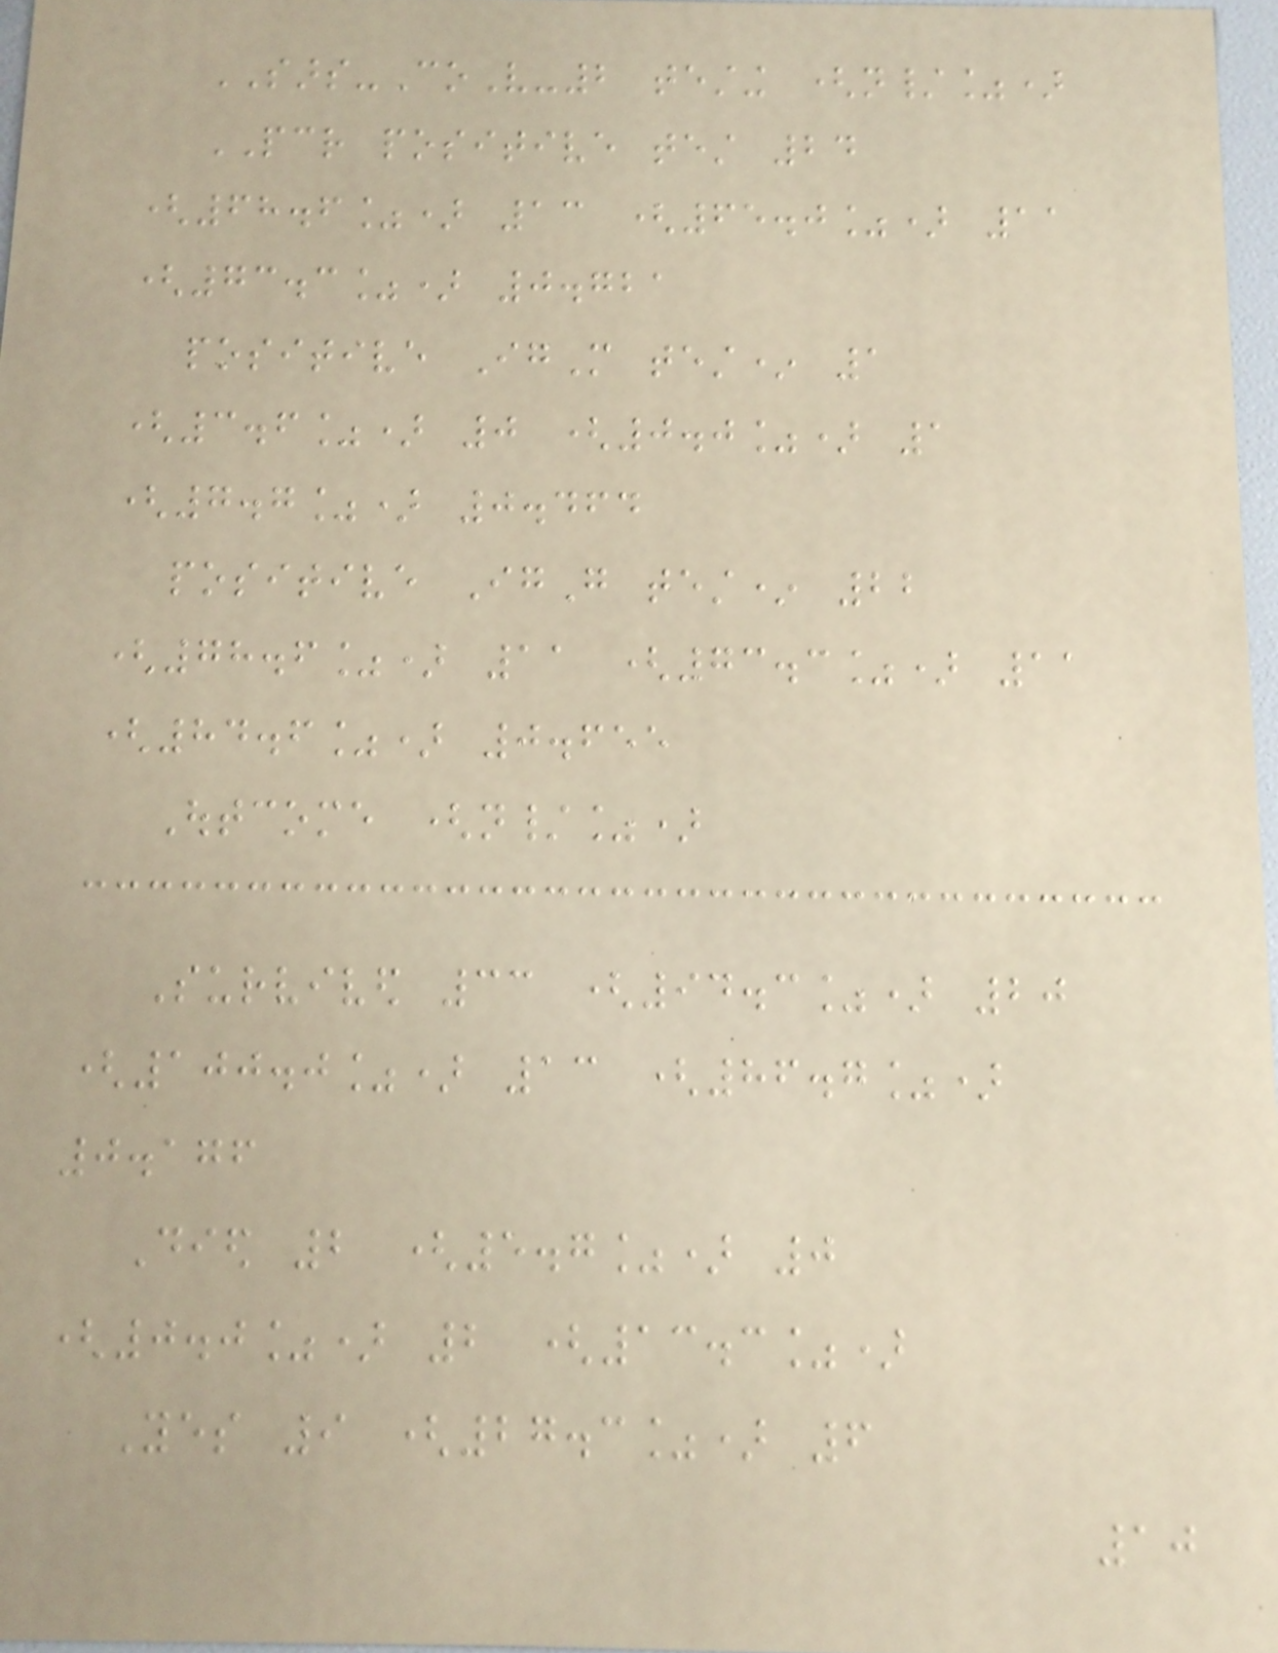SARS-CoV-2 testing (n/%)
PCR positive test 24
(68.6%) 13 (65.0%) 11
(73.3%) 0.721
positive IgM test* 1
(3.6%) 0 (0.0%) 1
(7.7%) 0.464
positive IgG test* 22
(78.6%) 11 (73.3%) 11
(84.6%) 0.655
Outcome (n/%)
Survived 33 (94.3%) 20
(100.0%) 13 (86.7%)
0.176
Died 2 (5.7%) 0
(0.0%) 2 (13.3%)
Yes 9 (27.3%) 6
10
